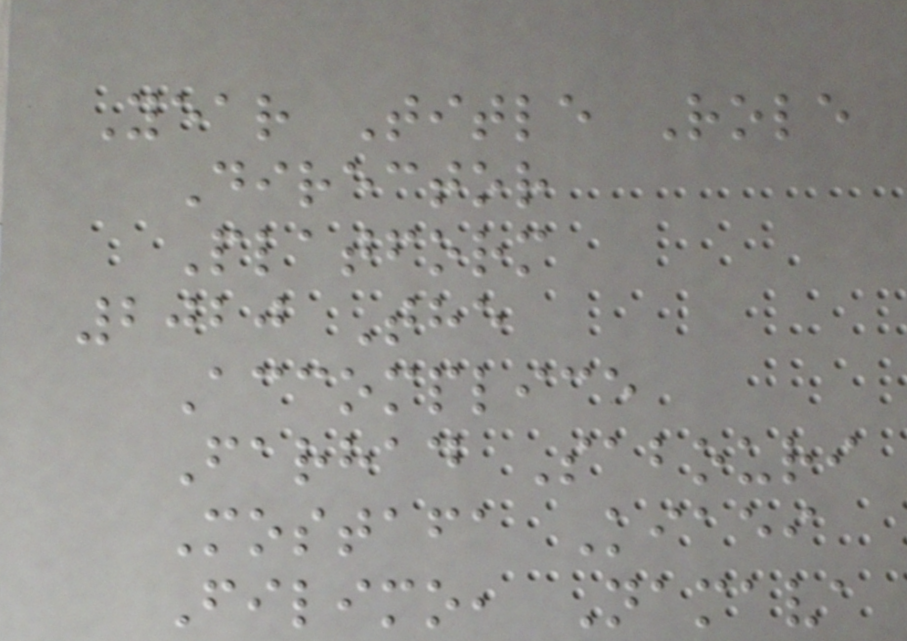Year Title Role
Director
Platform
2020 The
Accomplice
Farhad Sabouri
Mostafa Kiaei
Filimo, Namava
